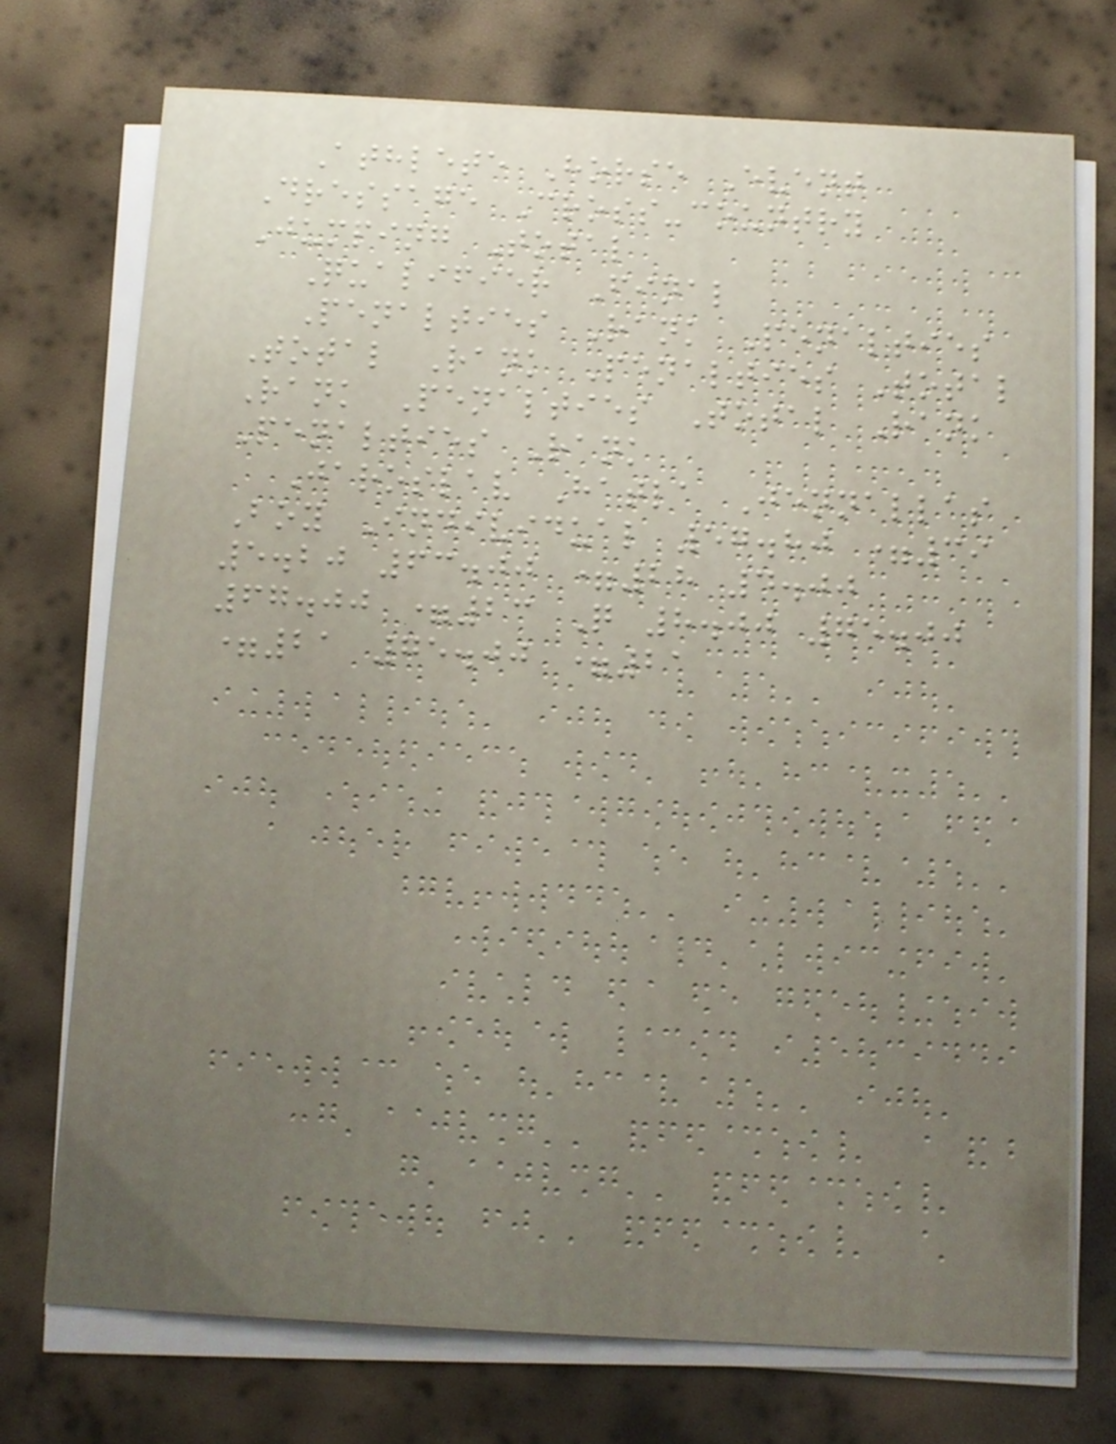Athlete Horse Event
Dressage Cross-country
Jumping Total
Qualifier Final
Penalties Rank Penalties
Total Rank Penalties Total
Rank Penalties Total Rank
Penalties Rank
Jaroslav Hatla Jennallas
Boy Individual 57.80 =39
5.20 63.00 =28 4.00
67.00 =23 Q 8.00 75.00
=21 75.00 =21
